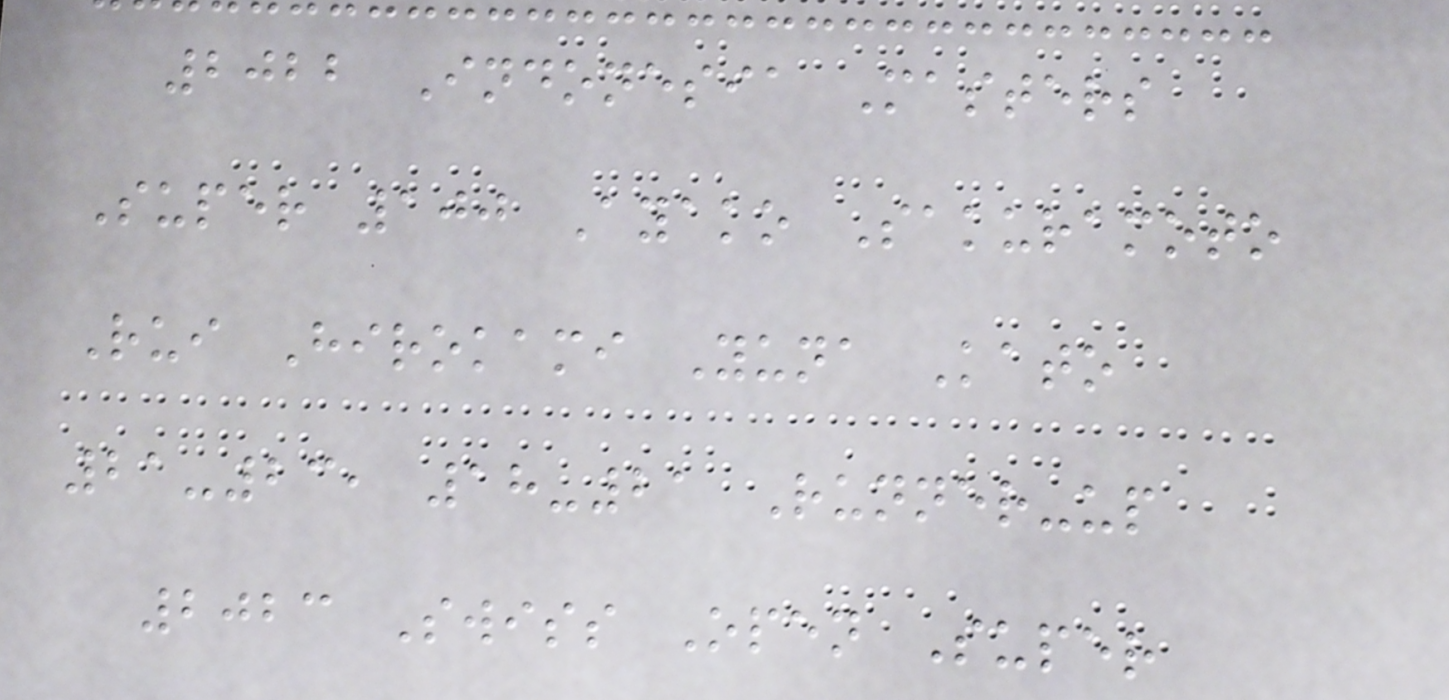2022 Indonesia Masters
Super 100 Ayako Sakuramoto
Rui Hirokami Yuna Kato
21-23, 18-21 Runner-up
2023 Swiss Open Super
